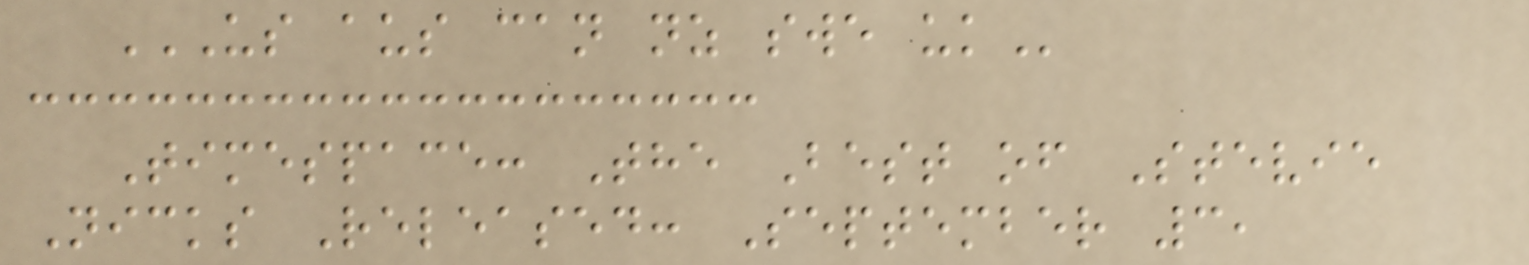US AUS CAN NZ SWE UK
Timespace: The Best of Stevie
Nicks Released: September 3,
